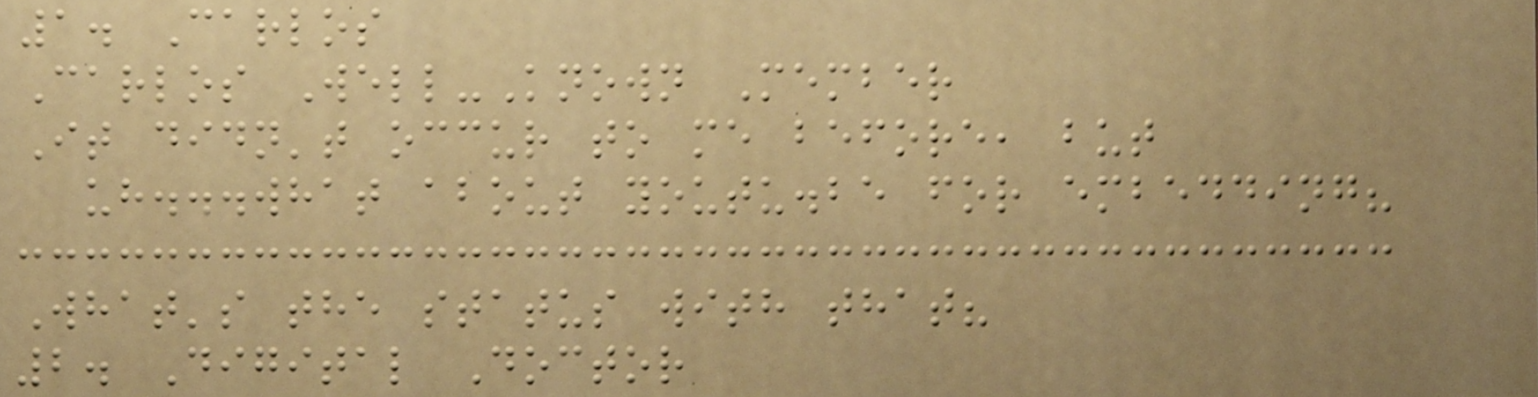1. Carlos
Carlos Well-Known Member
It didn't occur to me before, but
uh...what about youtu.be for embedding?
What's the status with that?
2. Digital Doctor
